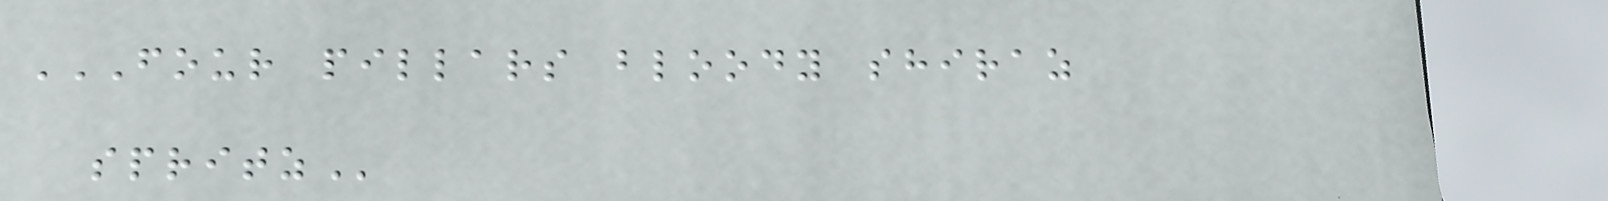FOUR PILLARS BLOODY SHIRAZ
SPRITZ
